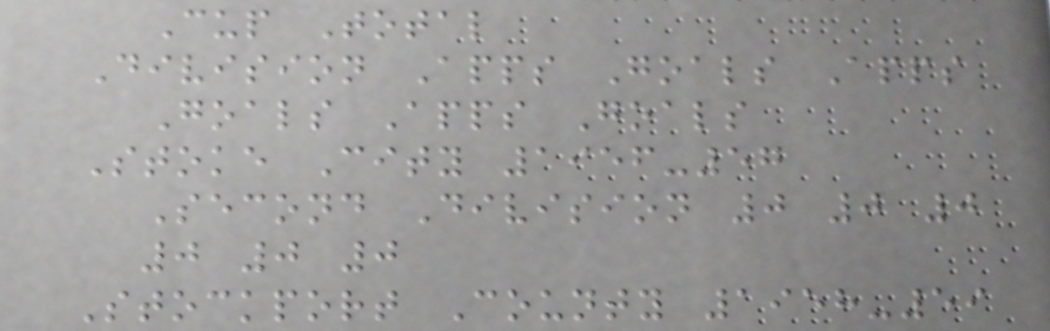Cup Total
Division Apps Goals Apps
Goals Apps Goals
Stoke City 1956-57
Second Division 0 0 0
0 0 0
Stockport County 1958-59
